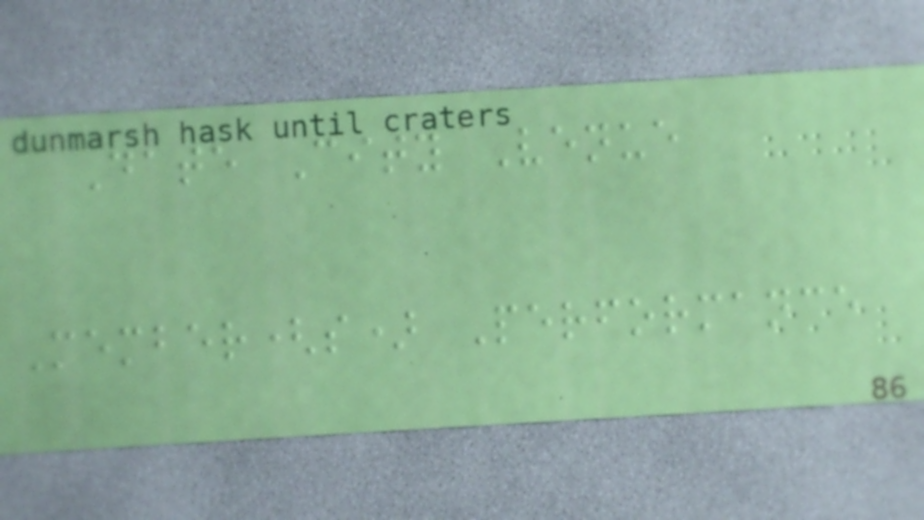Date City Venue
Member(s) Performance
